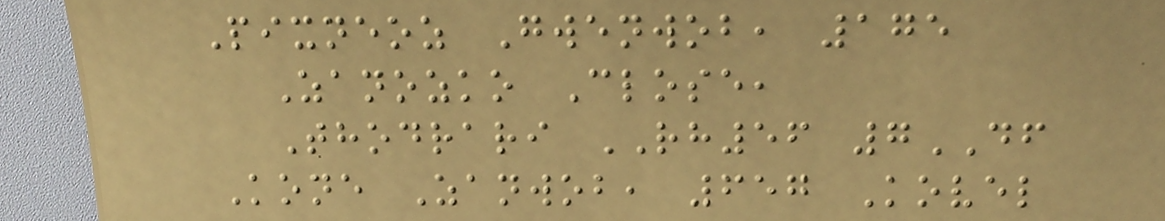Pixneoz Gwenwob, 175
Zanozko Close,
Thodrari RH56 7DF
Kone Zanwob, 657 Kovel
